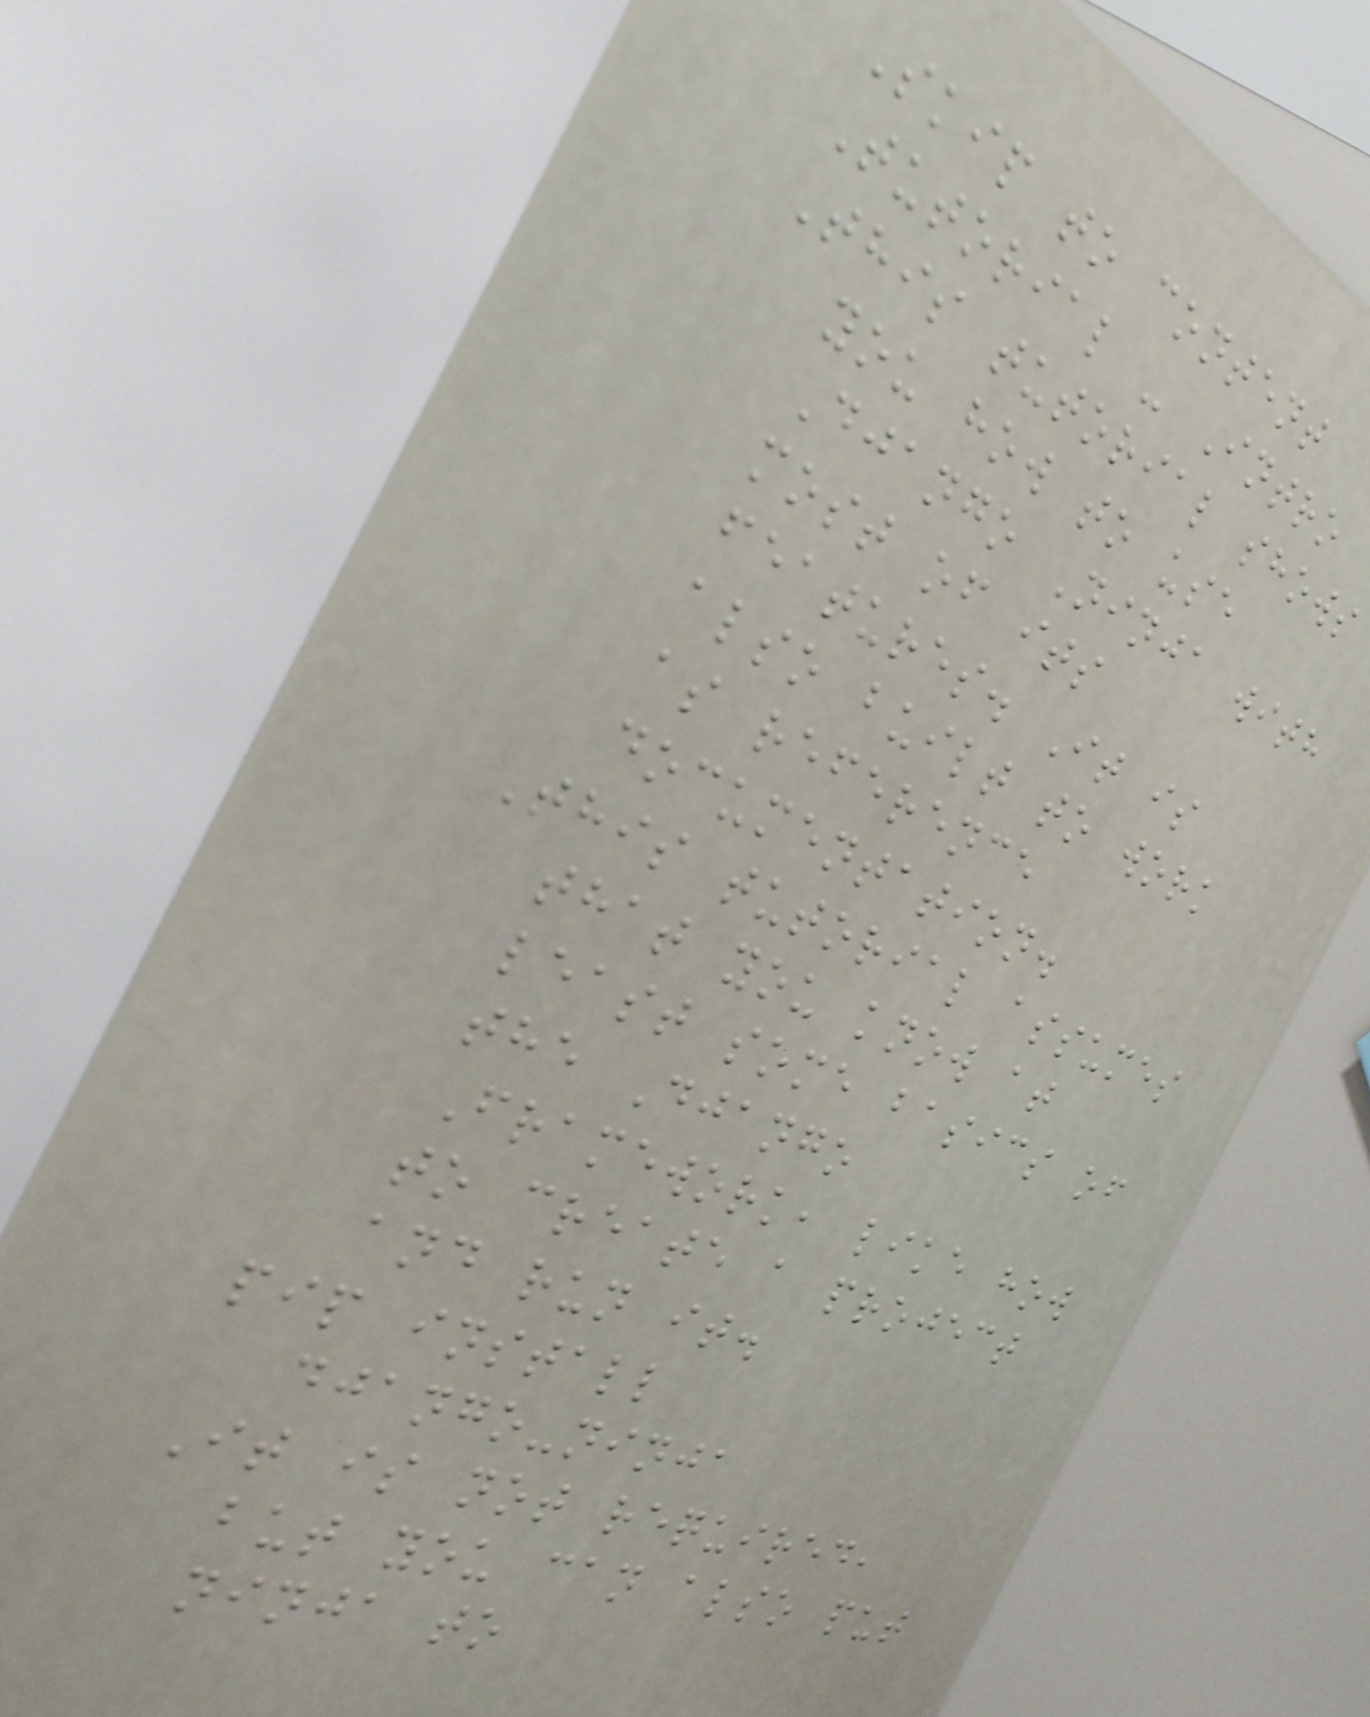Skip to content
Tutorial - Intro
This tutorial shows
you how to use
Django Ninja with
most of its
features. It is
also built to work
as reference
documentation.
This tutorial assumes
that you know at
least some basics of
the Django
Framework, like how
to create a project
and run it.
pip install
django-ninja
It is not required,
but you can also put
ninja to
